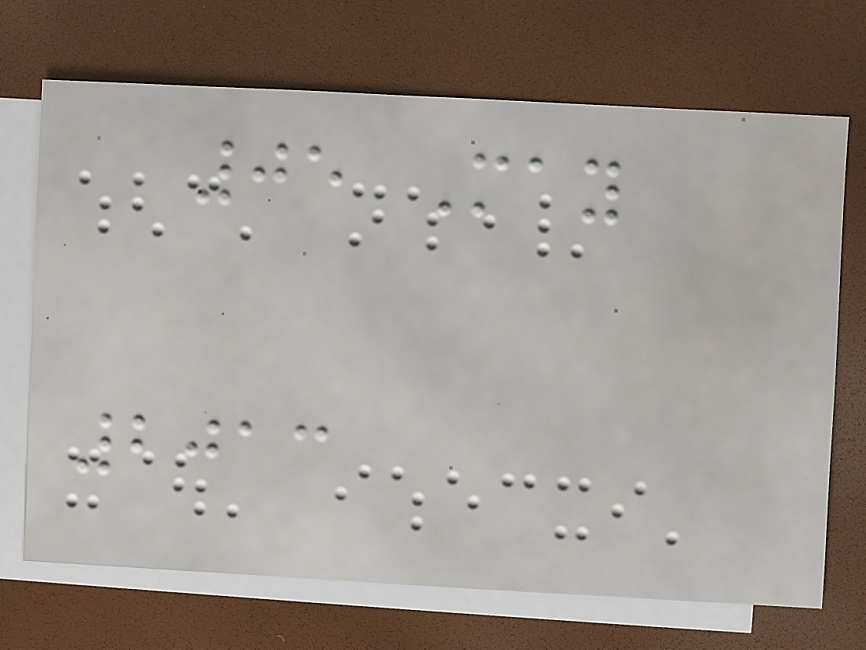05 May
2013
